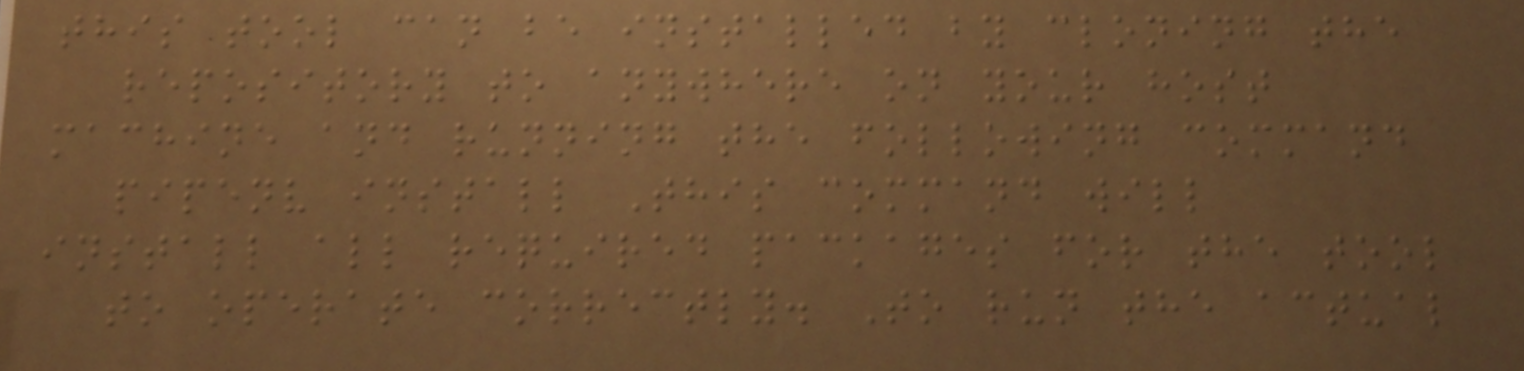this tool can be installed by cloning the
repository to anywhere on your host
machine and running the following command
pipenv install This command will
install all required packages for the tool
to operate correctly. To run the actual
